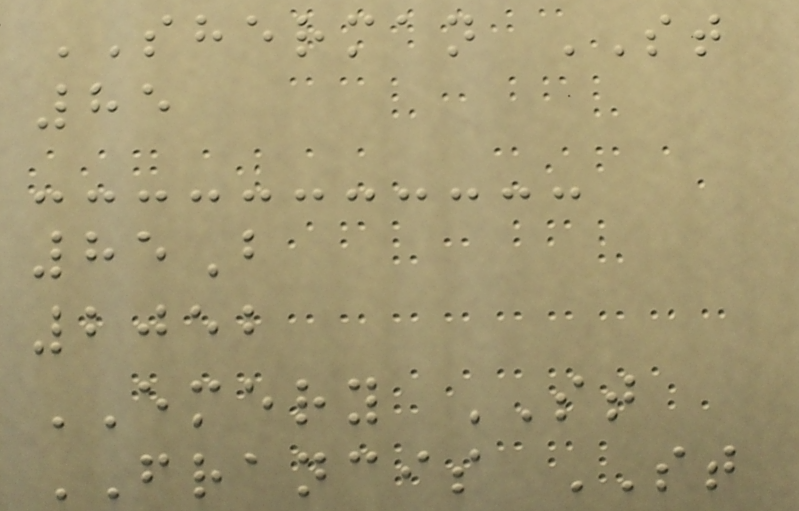SHERMAN ST
85
85B
2052
EMERY ST
FRANCIS ST
